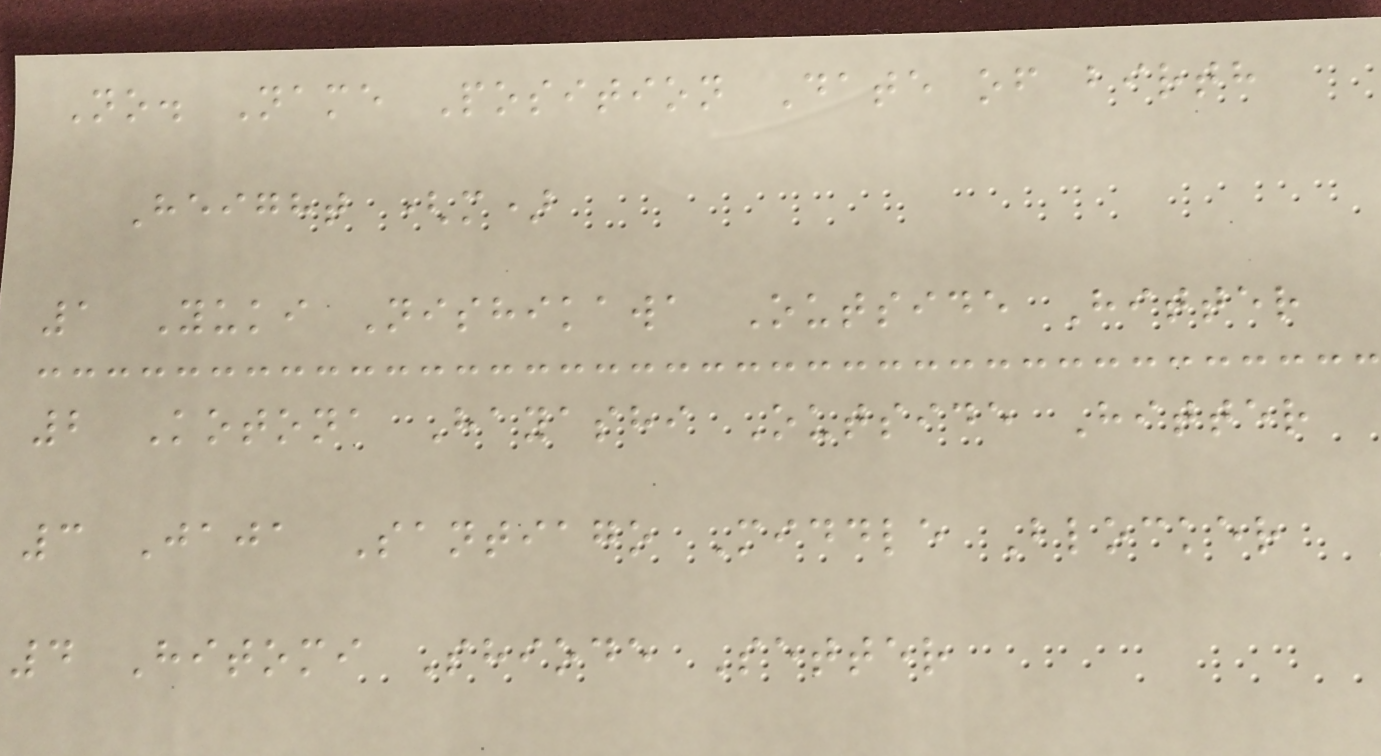No. Name Position Date of birth
Height (m)
1 Yuki Nishikawa Outside Hitter
2 Kotona Hayashi Outside Hitter
3 Jaja Santiago Middle Blocker
4 Hitomi Shiode Setter
